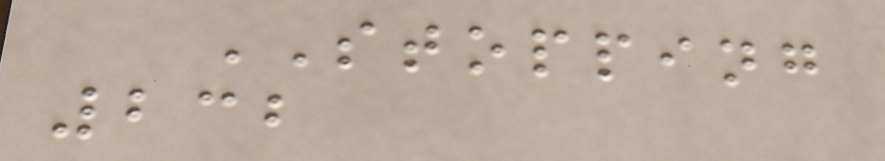STOPPING
232
